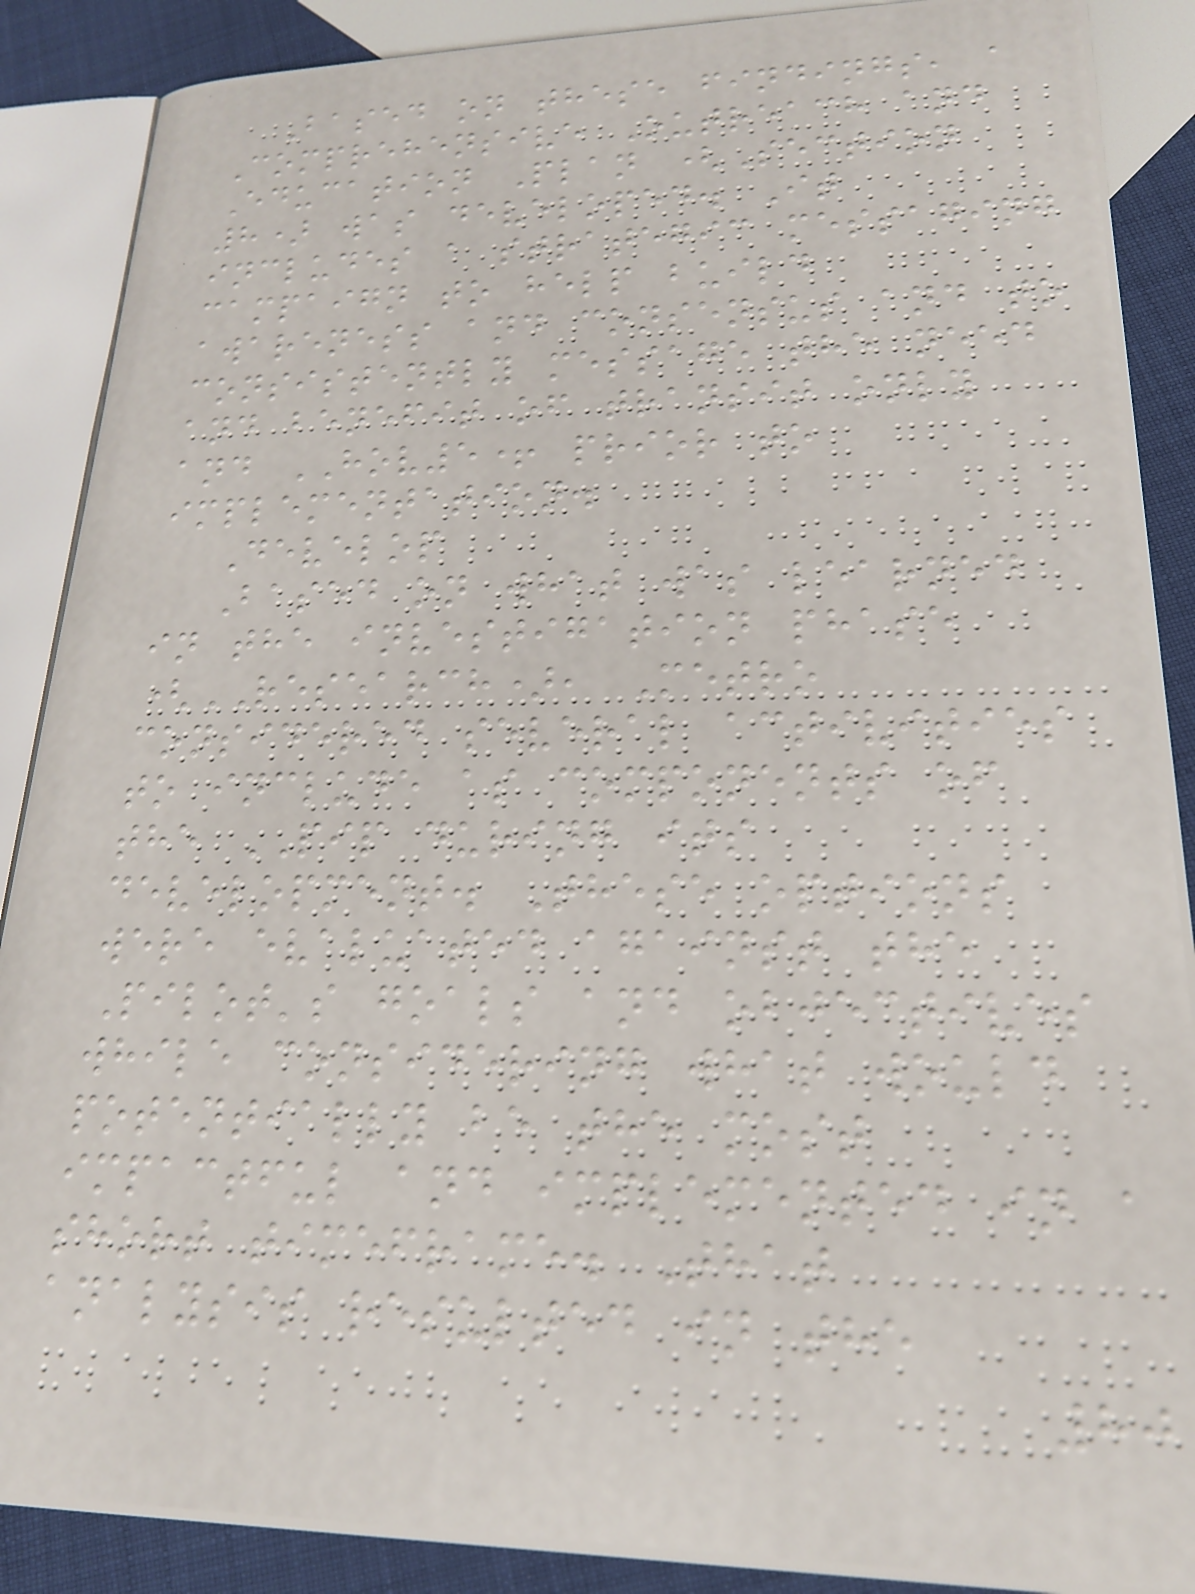Based on these findings, a
Comprehensive Outreach and
Education Plan (Section
8) was developed. It
includes a strategic messaging
campaign to help build
awareness and consensus and to
consistently message the need
and benefit of transit only
and HOV5+ prior to
implementation.
Develop
Based on what was learned
in the investigation phase
(RESEARCH), Metro
considered several activities
to include as components of
the PIP during its
development. These options
were evaluated against the
Pilot's goals and objectives
while considering what would
potentially be the most
impactful and implemented in a
short timeframe. That
analysis resulted in the
80
